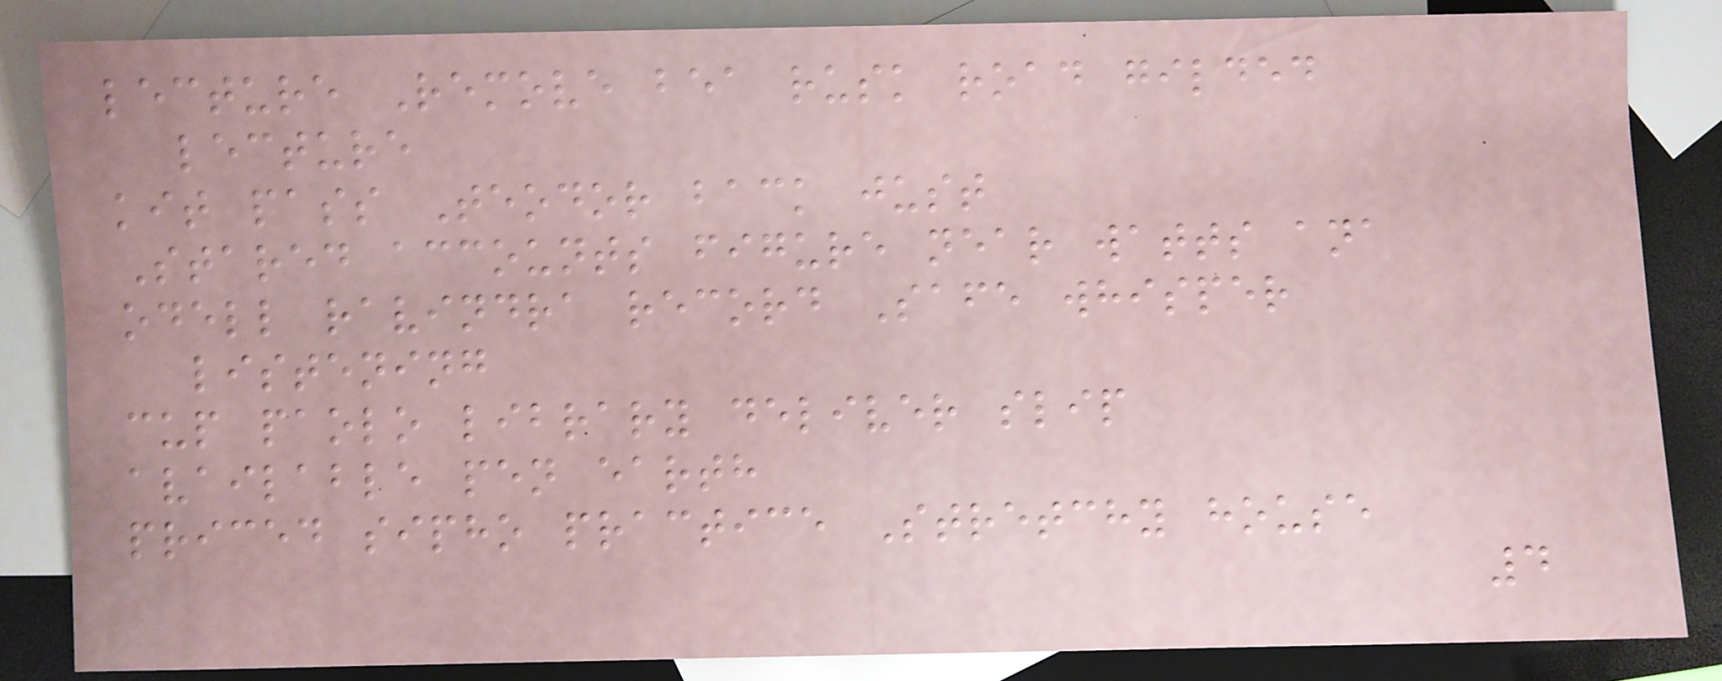lecture Remove bea rusk road gilded
lecture
kit pass Teodor back just
Stared accounts figure near watts ana
odell ravindra record Safe whisper
listening
cup paolo library deliver slip
available pen earth
priced sipho practice Stretchy house
4
